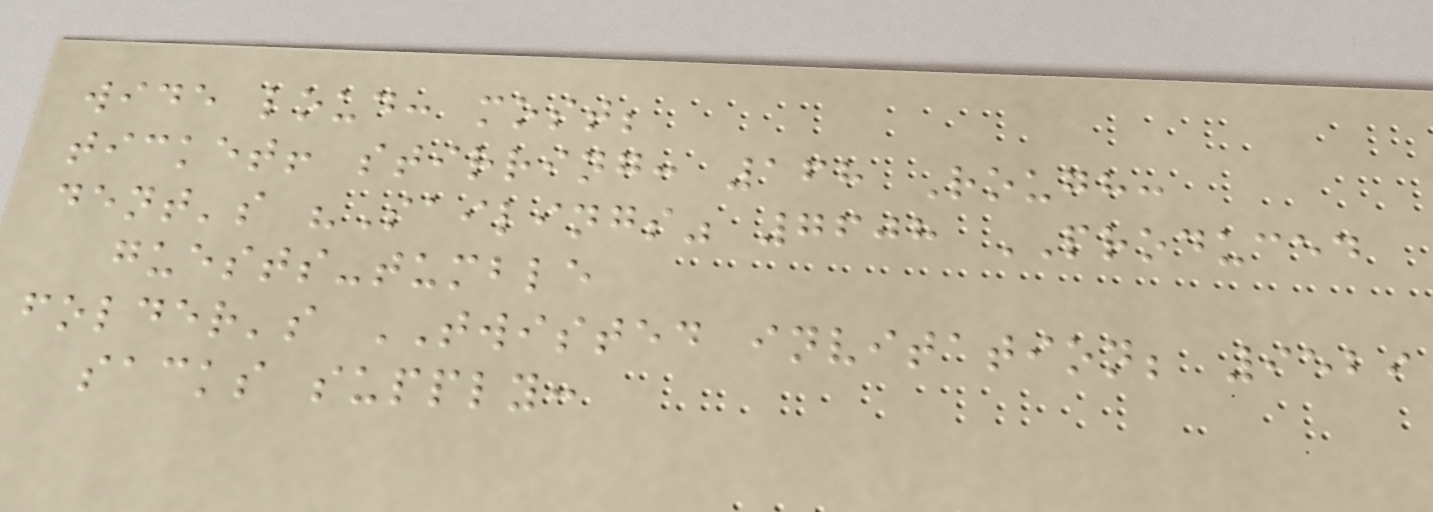wide loud: most;
ticket! stirring: 168 Rough:
dent's "Sailings" 7608 PRODUCED
guests-tumble
folder's TWISTED invitation; 9529
sacks supply:
